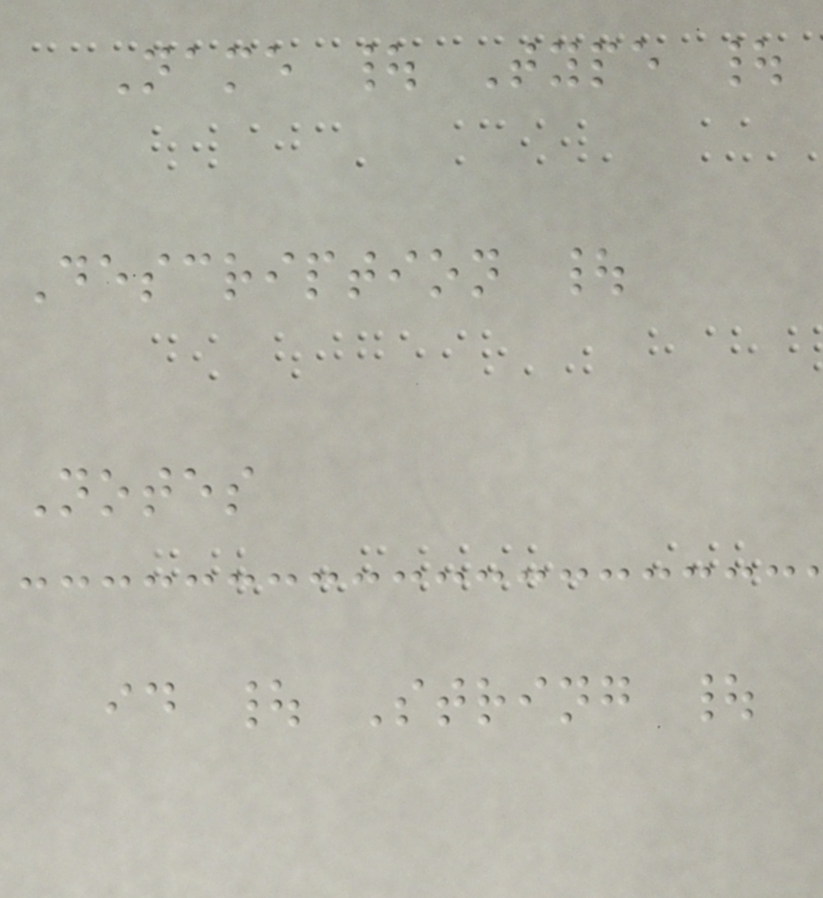Name | Type |
Description |
Notes
id | String |
